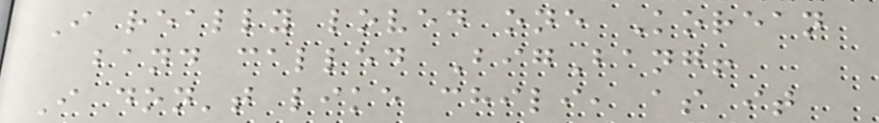I really loved one Korean
band called BigBang!
I don't like chili, as it
